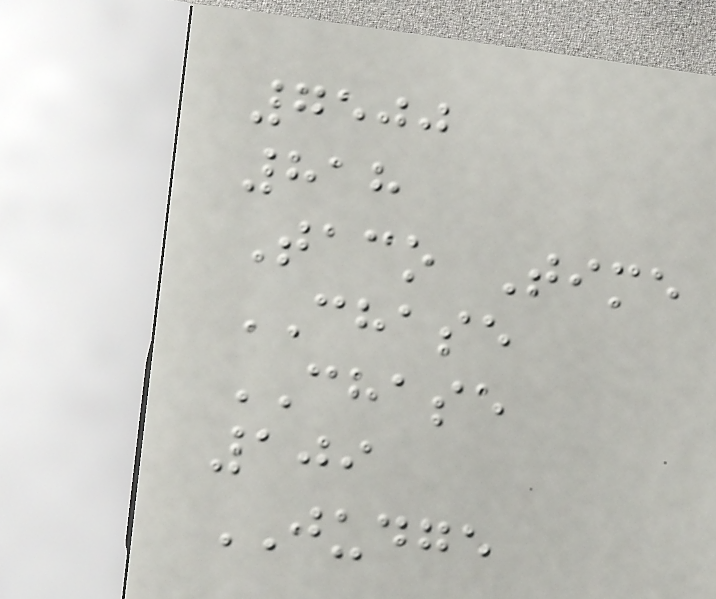7500
818
Taco Time
CHASE
CHASE
109
JUDGE
